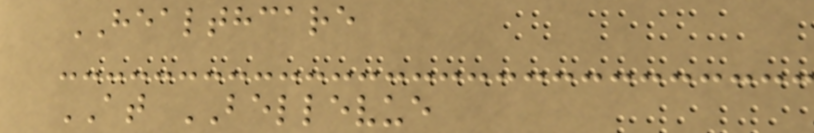HEALTHCARE
AT BELLEVUE
